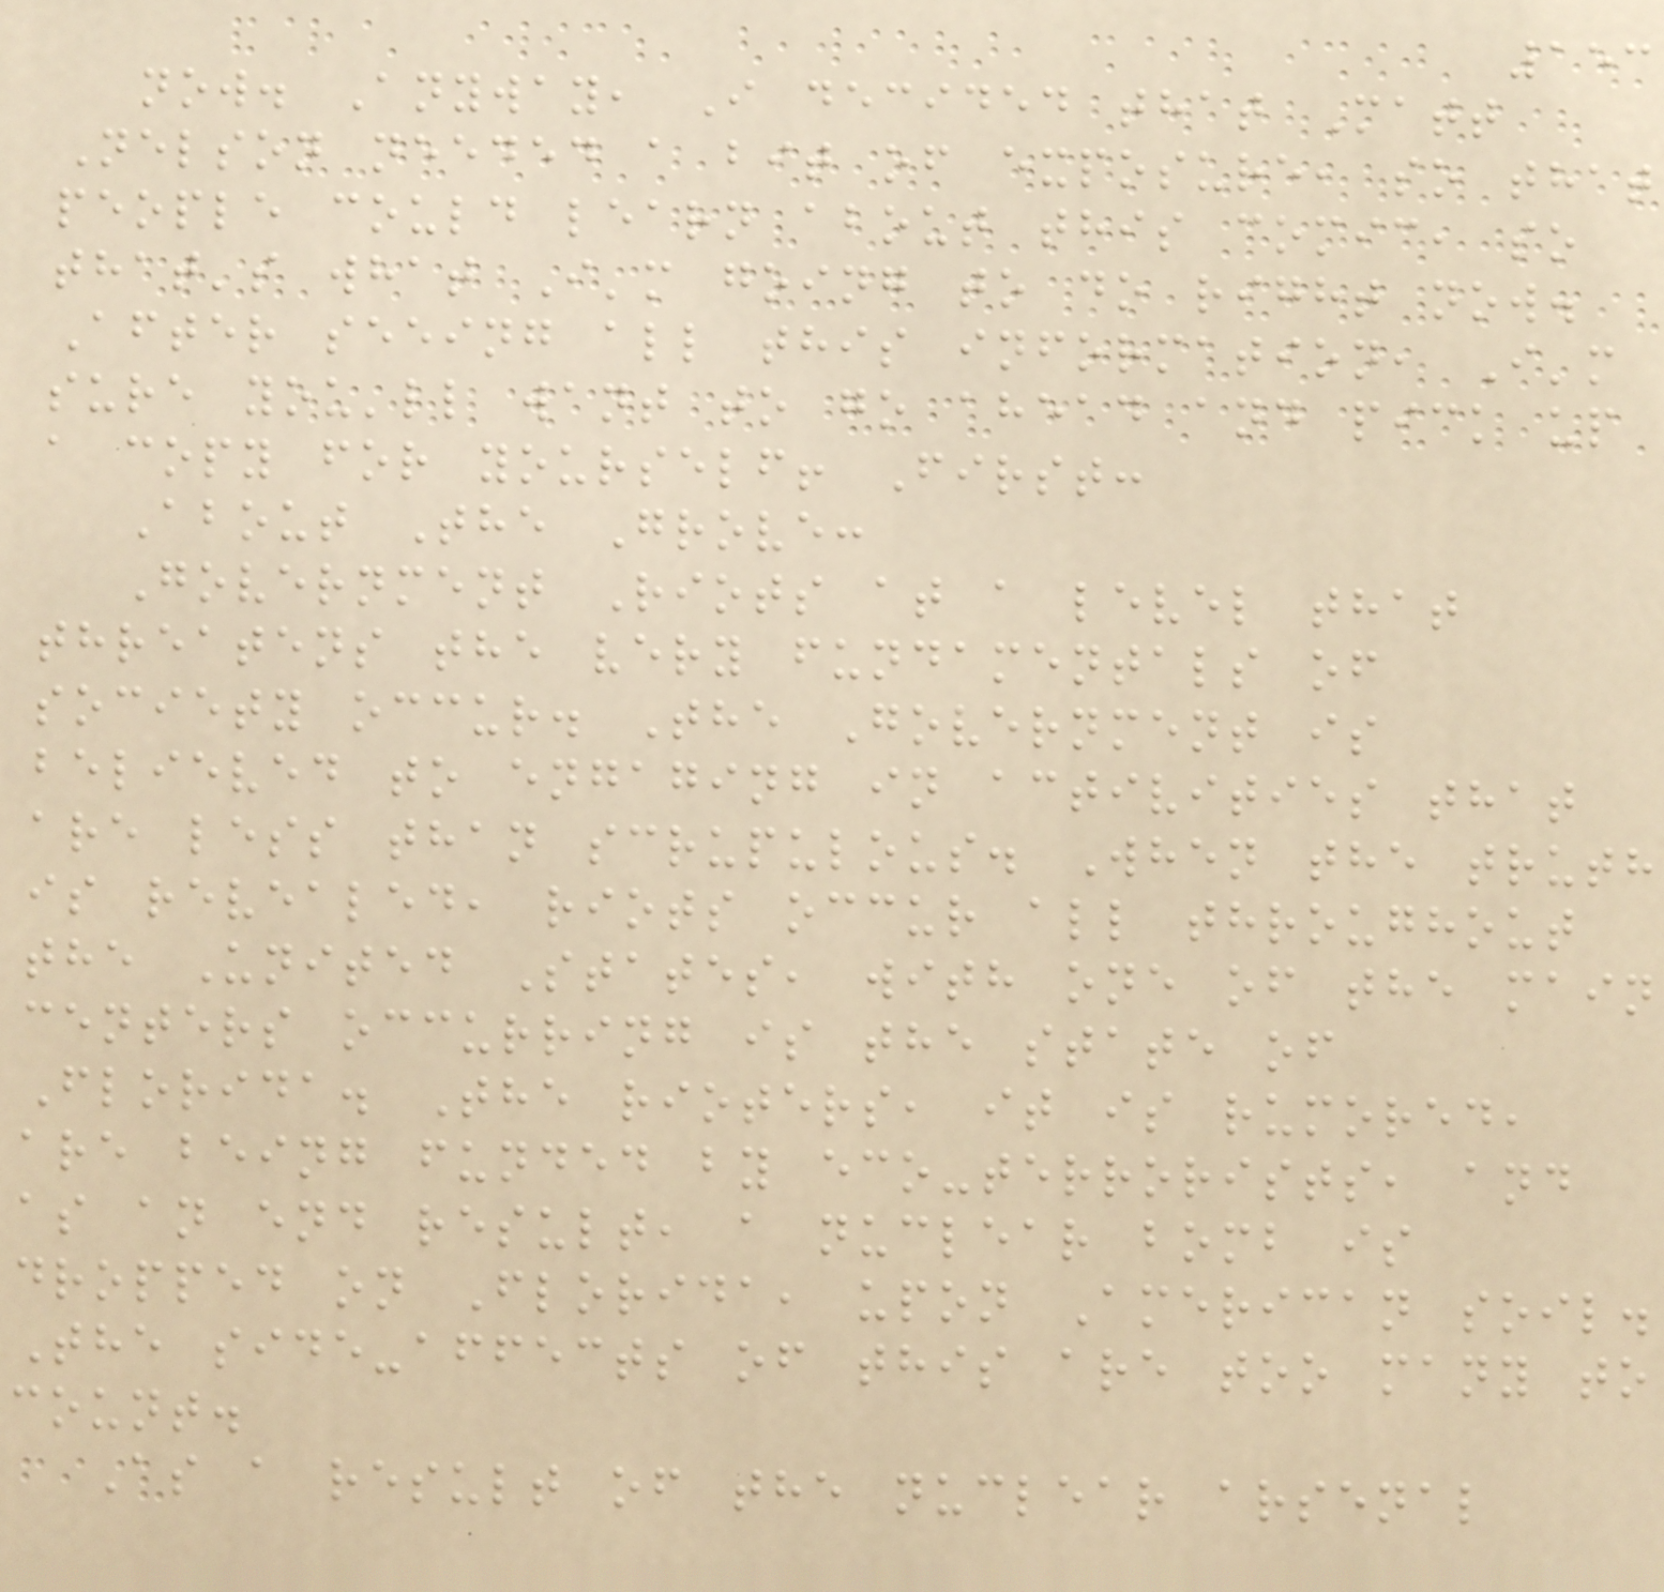153
now. Anyway, I decided that Matt
Nelson needed a bit of exposure, so that
people could learn about this comic, so
that's what I'm going to do right now.
After seeing all this information, I'm
sure you'll want to go ahead and pick up
a copy for yourself! First:
About The Grove:
Government Riots at a level that
threatens the very fundamentals of
society occur. The Government is
believed to engaging in activities that
are less than scrupulous. When the truth
is revealed, riots occur all throughout
the United States, with one of the main
centers occurring is the state of
Florida. The rioters, it is rumored,
are being funded by eco-terrorists, and
as an end result, a nuclear bomb is
dropped on Florida, upon American soil.
The side-affects of this are too many to
count.
As a result of the nuclear arsenal
